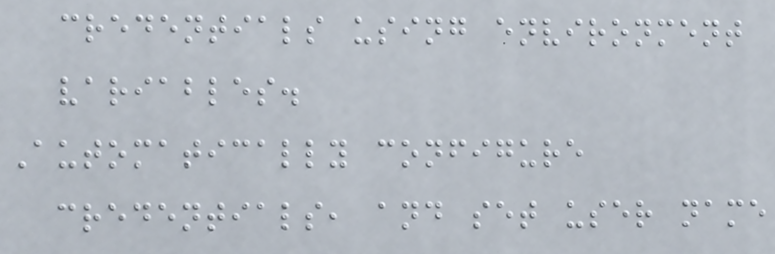credentials using environment
variables.
Automatically configure
credentials, and set user name
